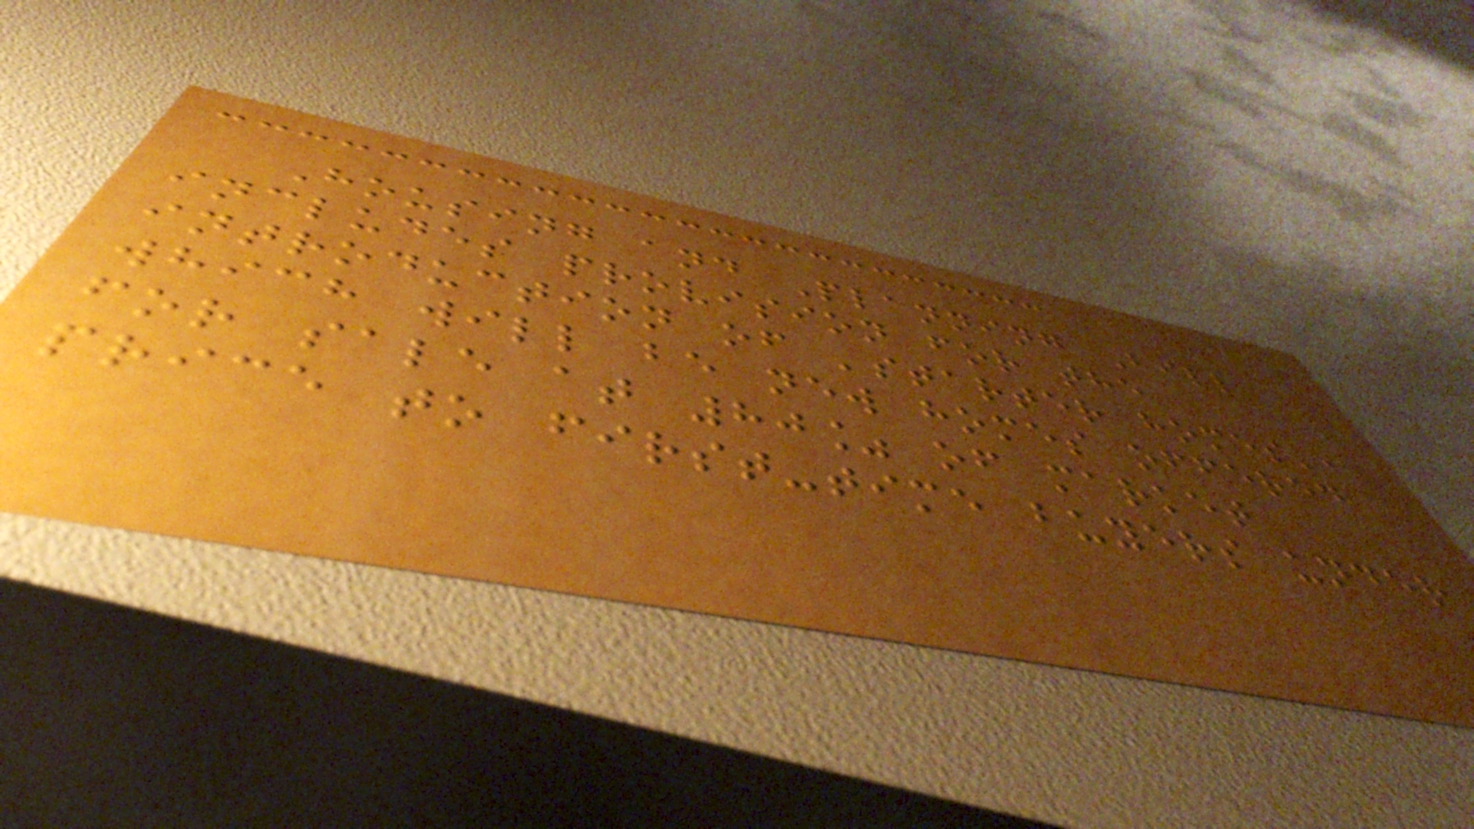Housing and Planning Bill
includes provision for the
introduction of 'starter homes',
which will be new homes offered
for sale at 80% of market
price to first-time buyers under
